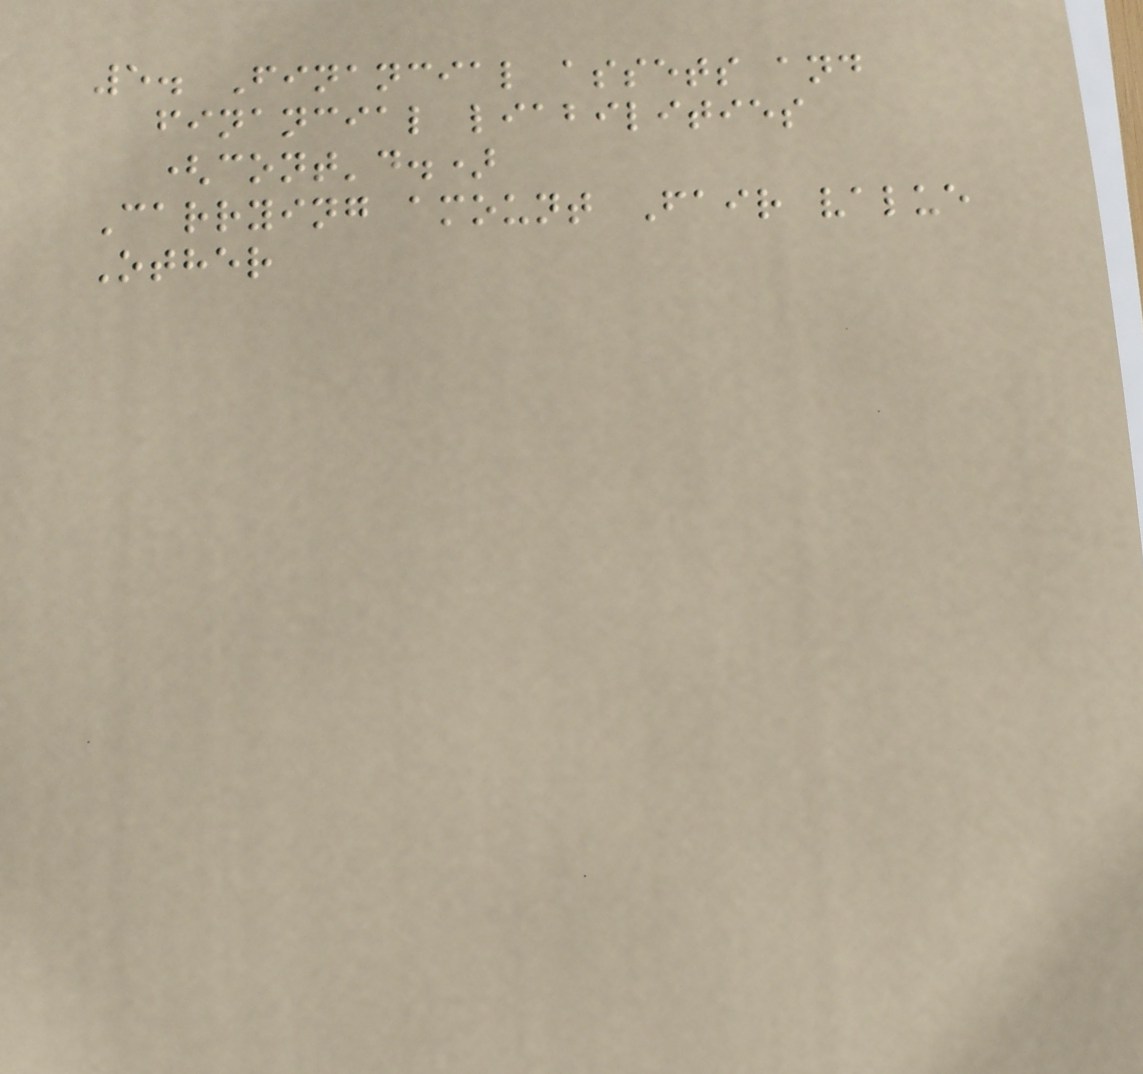5. Financial assets and
financial liabilities
(cont'd.)
Carrying amount Fair value
Other
